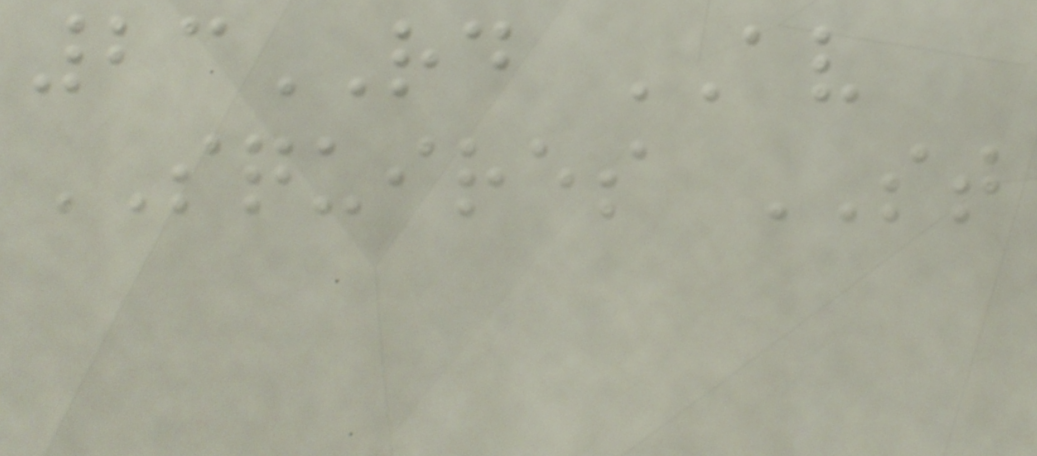23RD AV
SQUIRES ST
